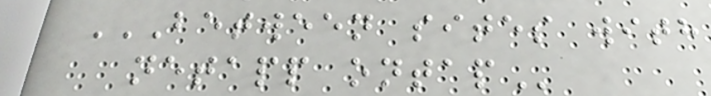BETWEEN SITES WITH
NETAPP ONTAP
